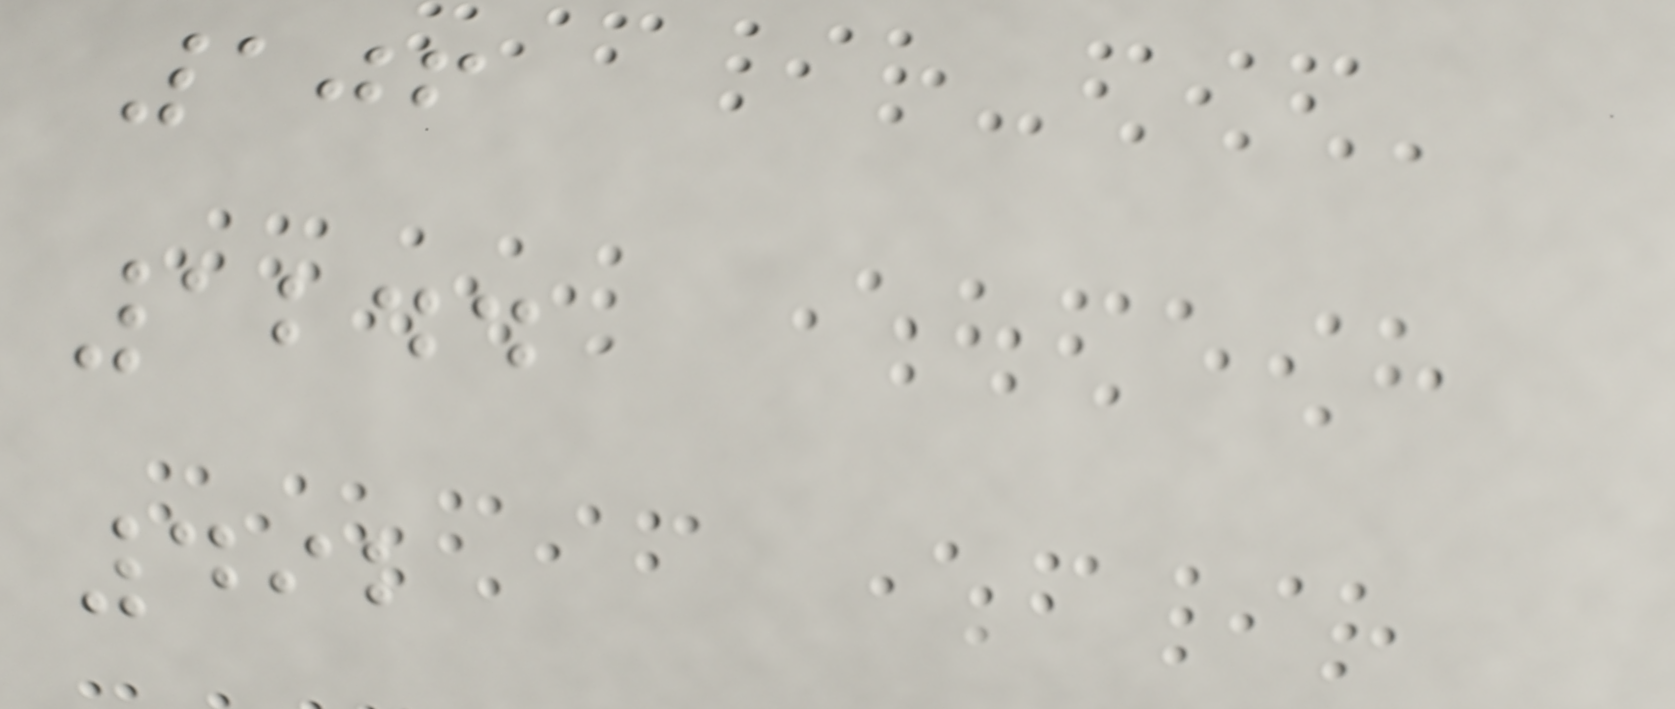106
1244
492
